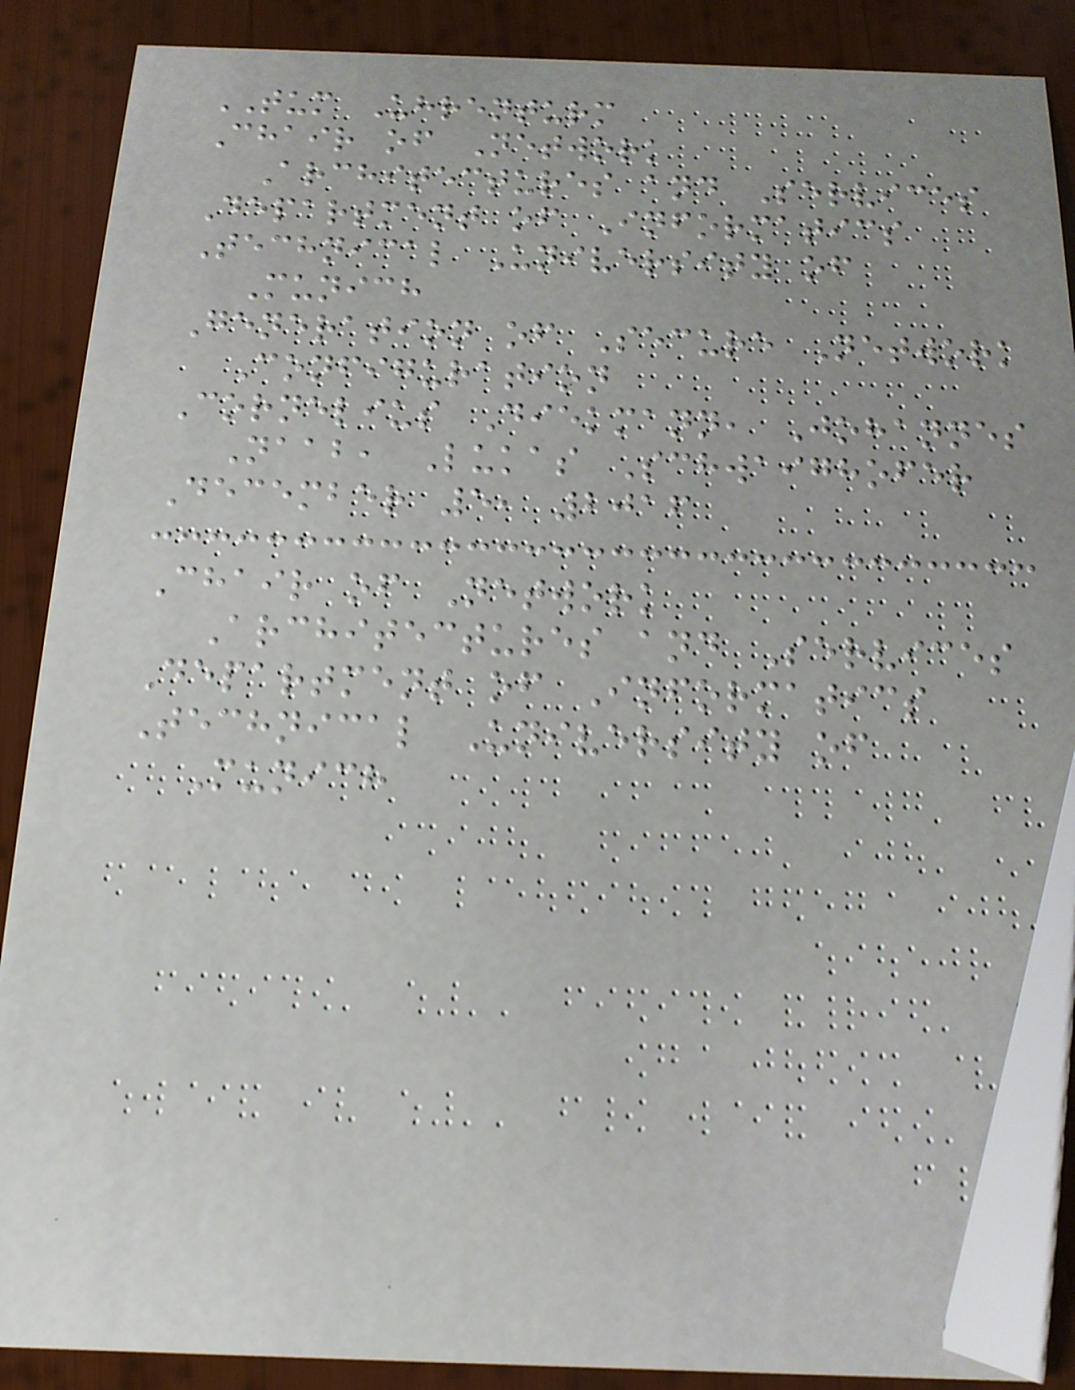TUM Uhrenturm
Chair of Network
Architectures and Services
Department of Informatics
Technical University of
Munich
Generation of Secure Network
Configuration
Cornelius Diekmann, Johannes
Naab, Lukas Schwaighofer
December 5, 2016
Chair of Network
Architectures and Services
Department of Informatics
Technical University of
Munich
